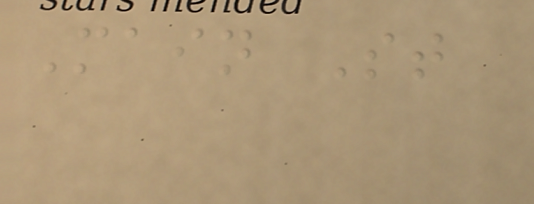Main St
